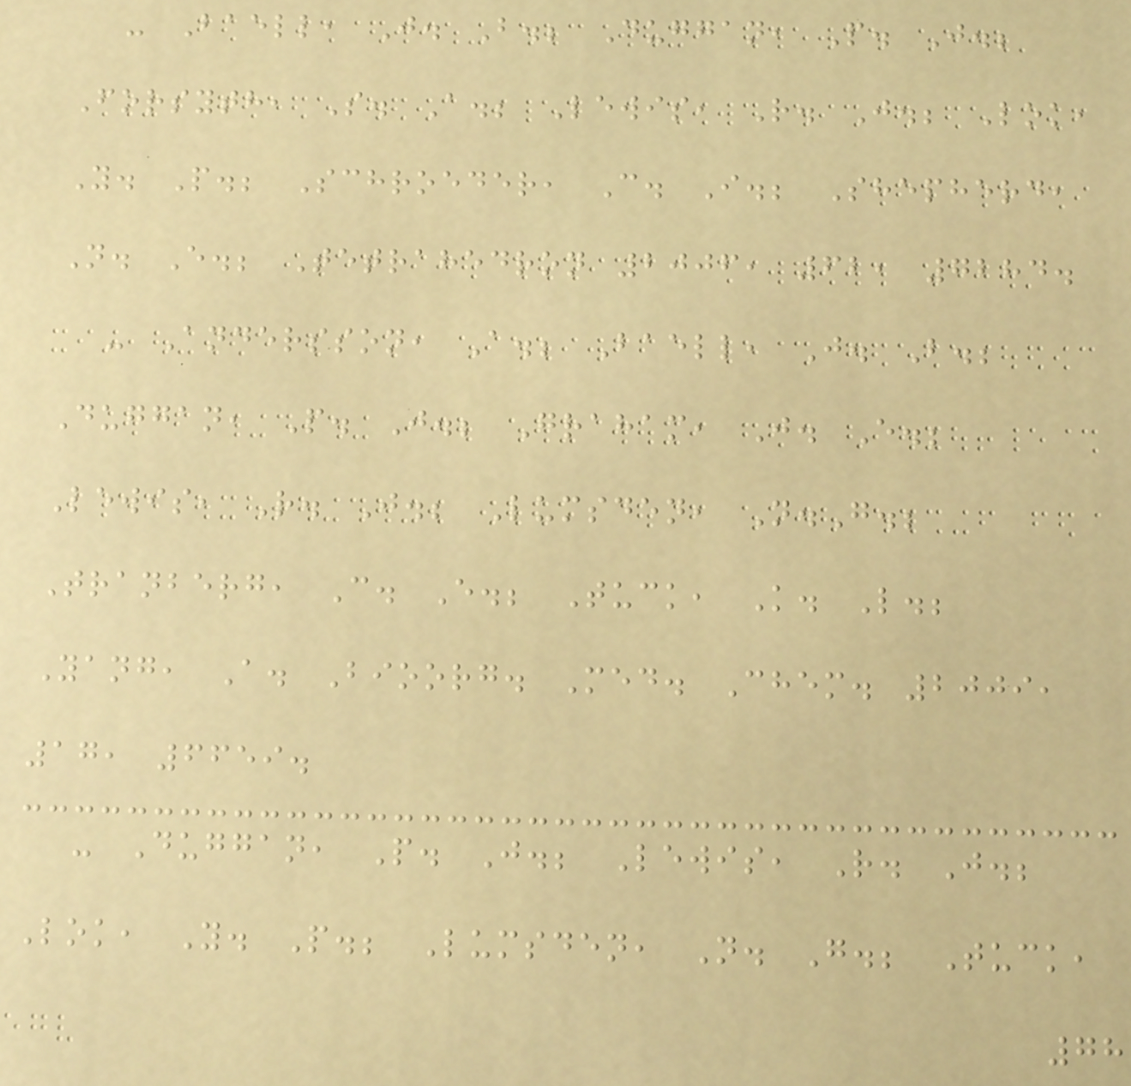- Baell, J. B.; Duggan, P. J.;
Forsyth, S. A.; Lewis, R. J.; Lok,
Y. P.; Schroeder, C. I.; Shepherd,
N. E.; Tetrahedron 2006, 62, 7284.
- Andersson, A.; Baell, J. B.;
Duggan, P. J.; Graham, J. E.;
Lewis, R. J.; Lumsden, N.G.;
Tranberg, C. E.; Tuck, K. L.;
Yang, A. Bioorg. Med. Chem. 2009,
17, 6659.
- Duggan, P. J.; Lewis, R. J.;
Lok, Y. P.; Lumsden, N. G.; Tuck,
78
